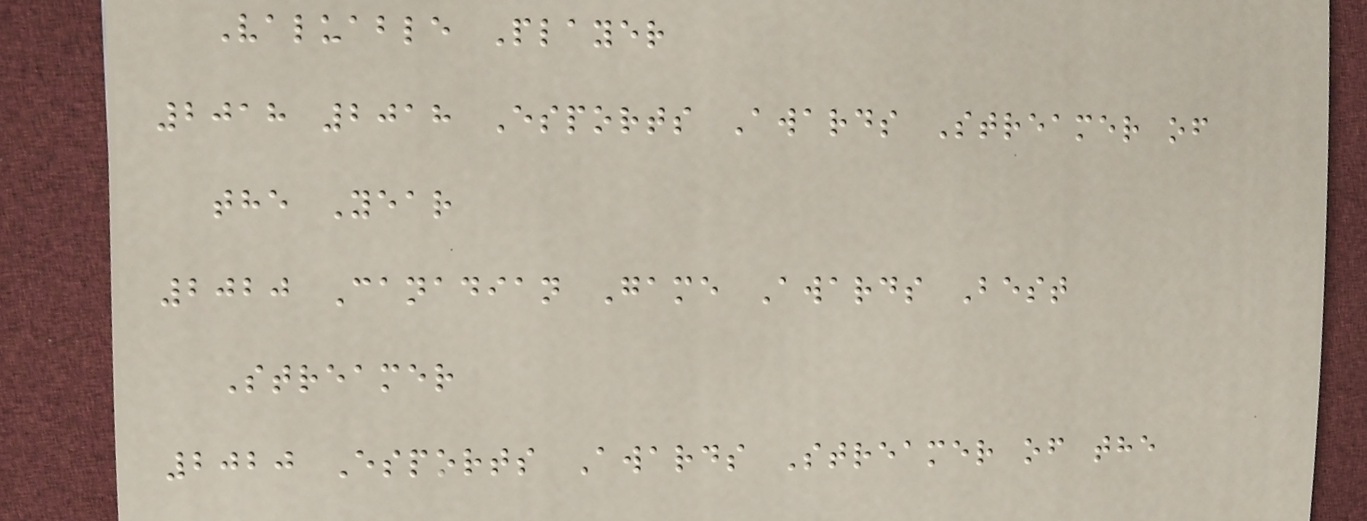Valuable Player
2018 2018 Esports Awards Streamer of
the Year
2020 Canadian Game Awards Best
Streamer
2020 Esports Awards Streamer of the
